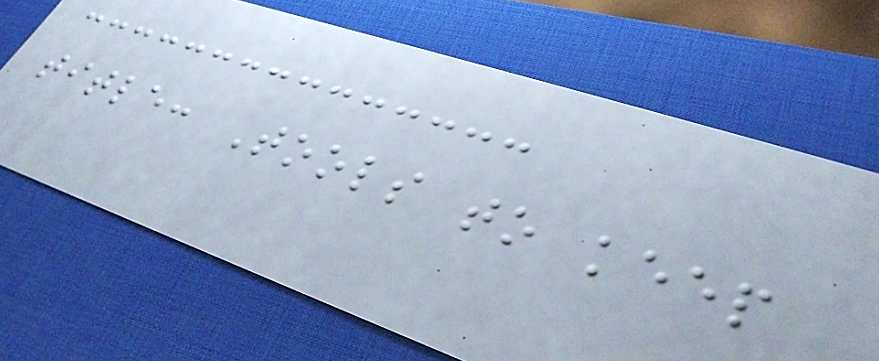title: Tools to keep
